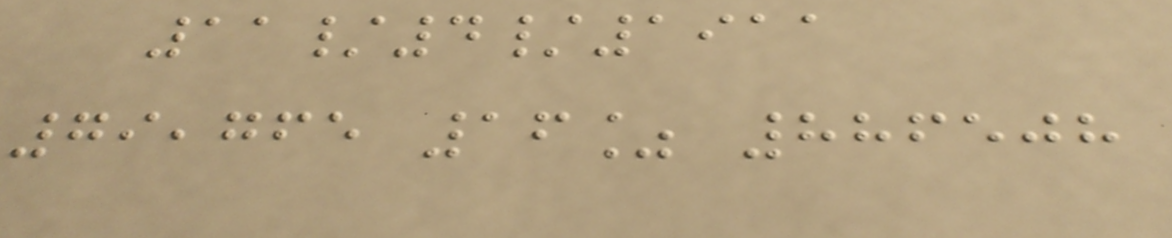11/4/1911
79,765 16% 886508
